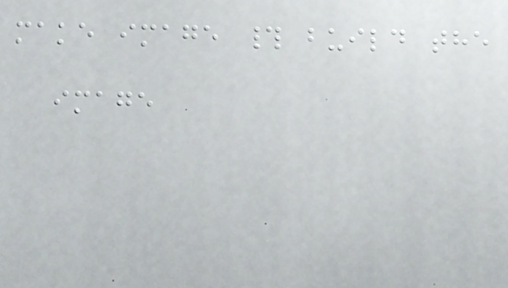make image # build the
image
